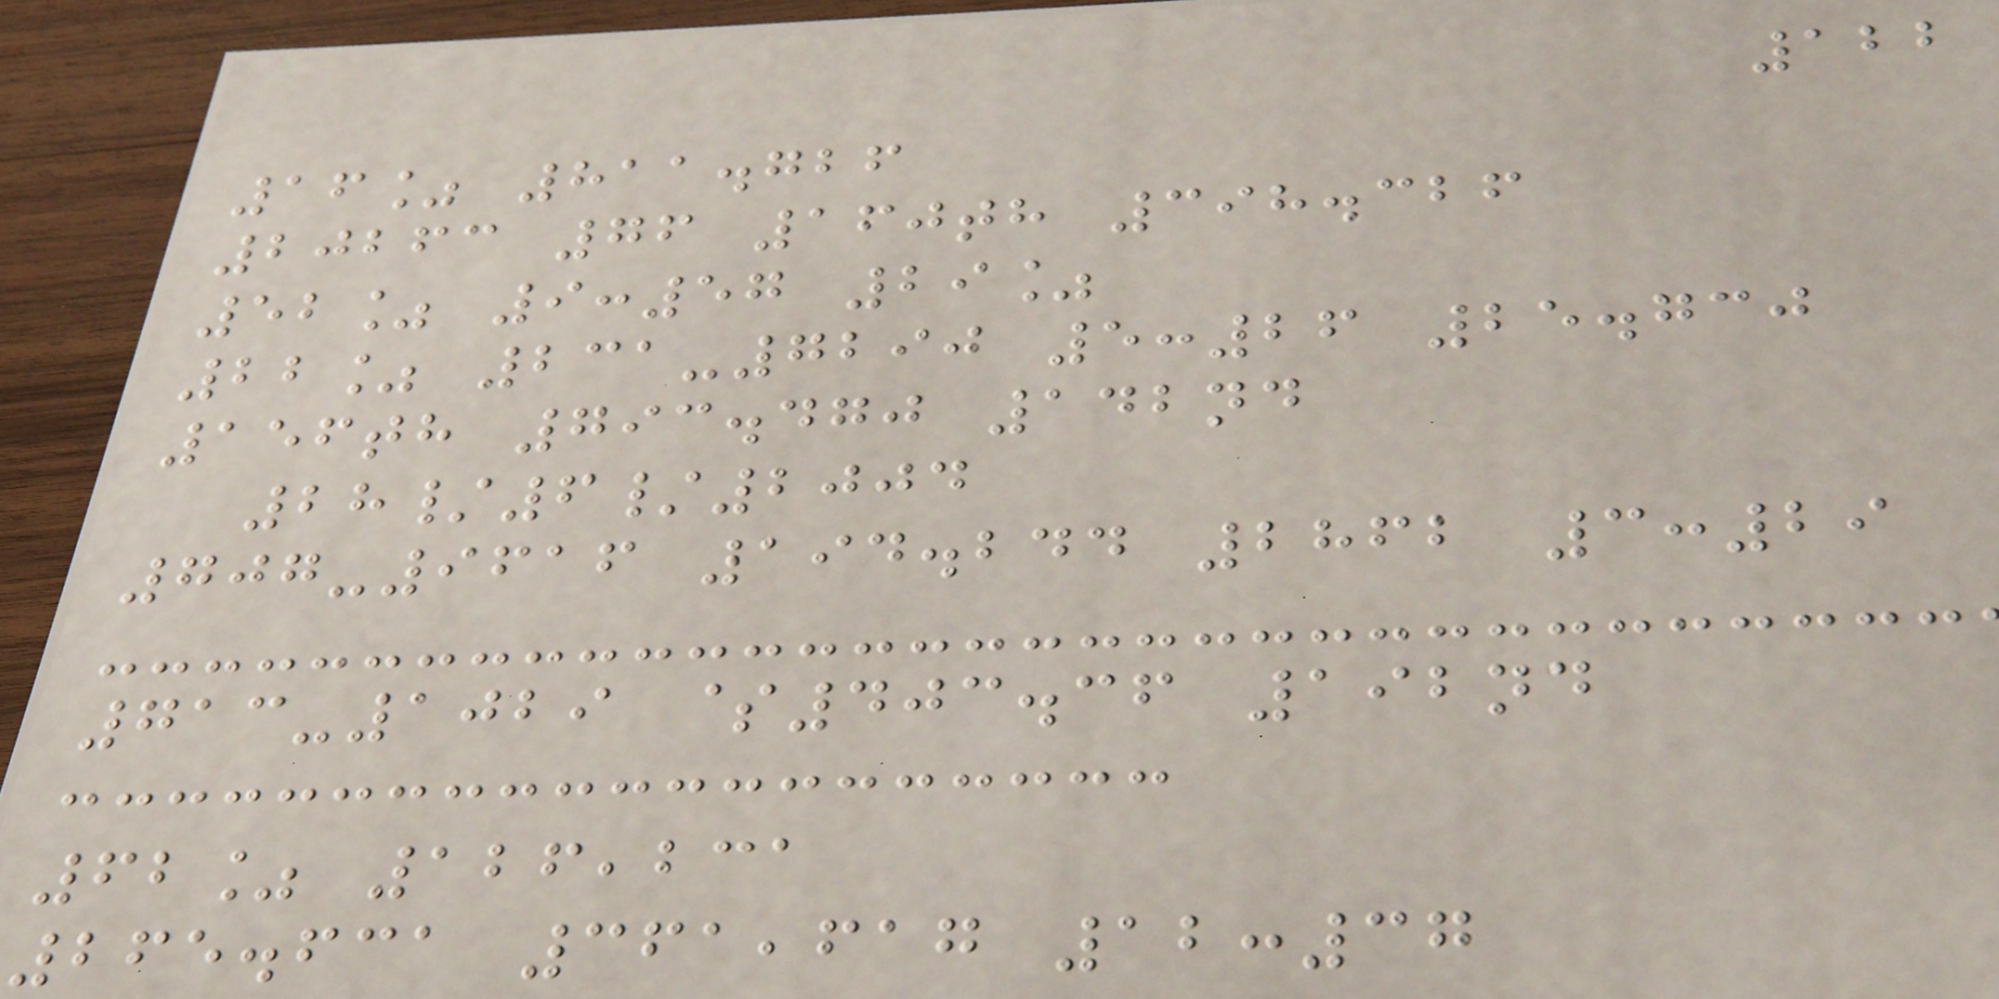122
16% 811.726
20263 76 160th 398.326
52% 9:57 29%
22% 231-7290 5:26 25.730
156th 793.470 142nd
28/6/2004
707-9616 194.244 2862 3:29
713-1029 $403.36 192nd
62% 126,231
265.631 361,617 12:37
